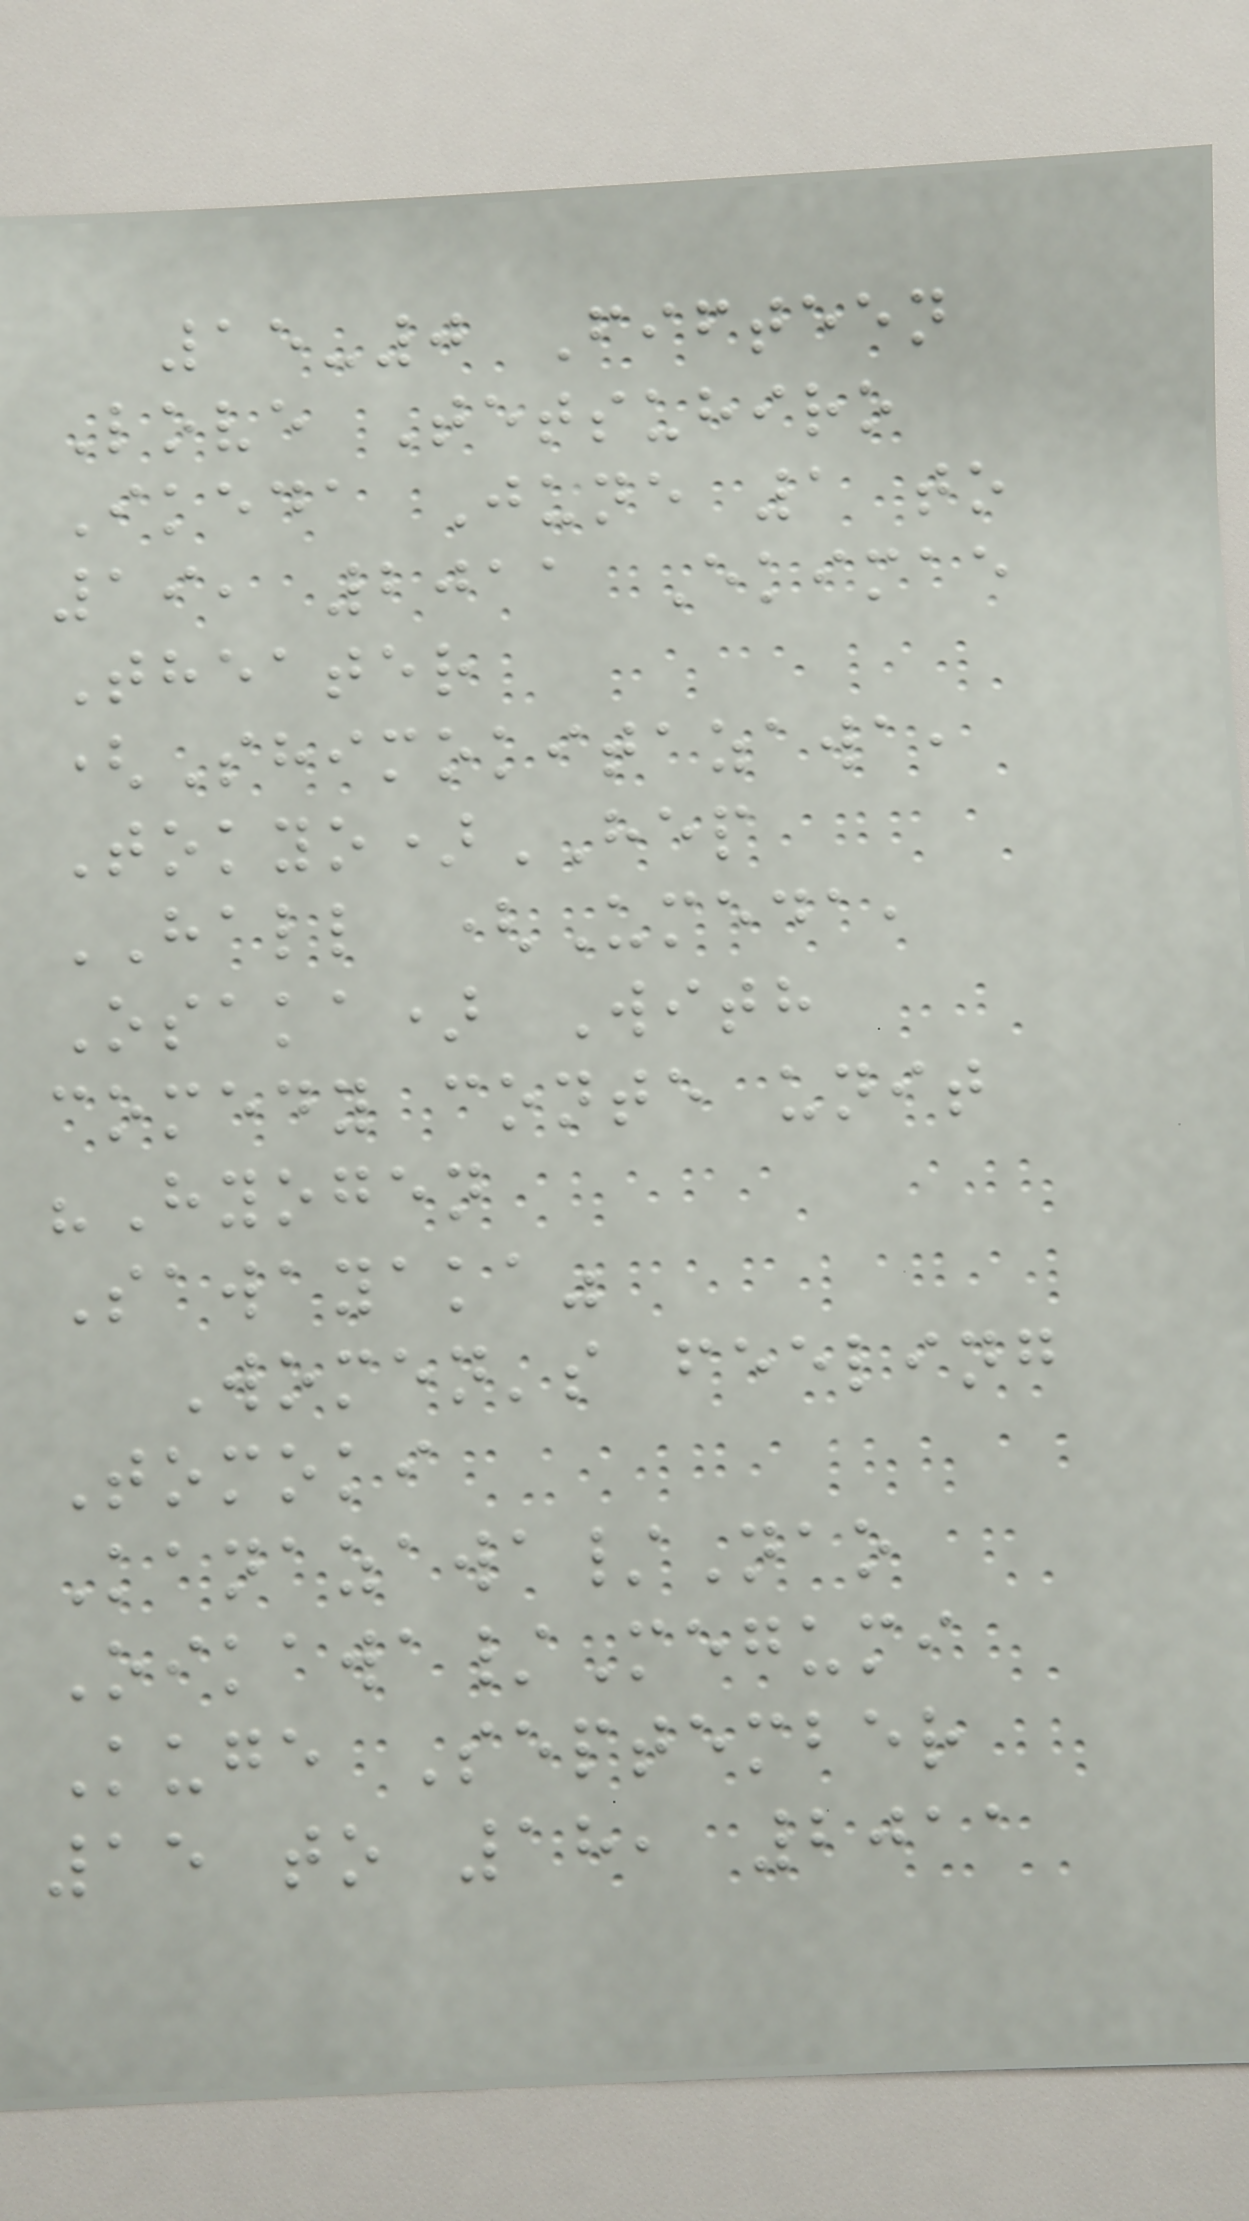15-0 Fifteen
Love Tetsuhiro
Ikeda June 1 to
19, 2011 Ekimae
Theater
(Shimokitazawa,
Tokyo)HEP
HALL (Umeda,
Osaka) With
comedy conte unit
"Hyogen
Sawayaka"
Women's feeling
Tomoki
Kanazawa/Nao
Oikawa/Megumi
Kuge September
15 to 18, 2011
